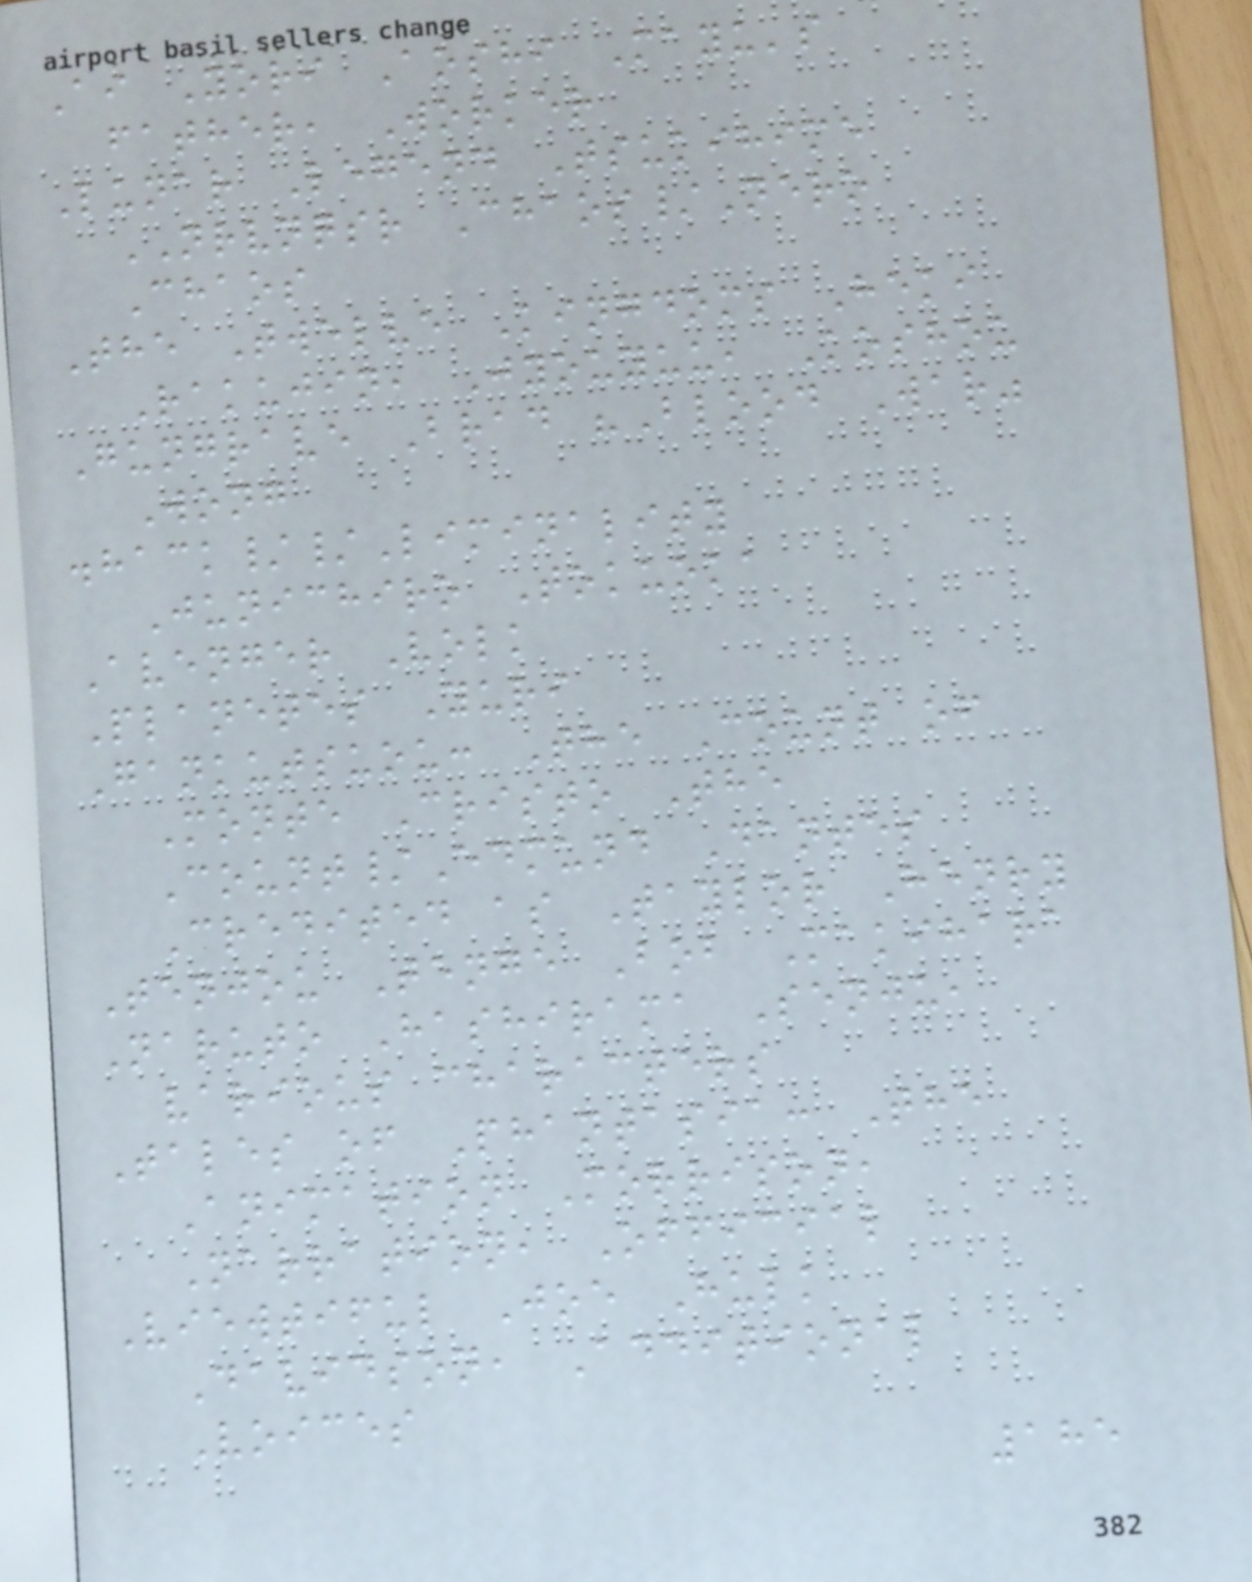Ai Yori Aoshi Mayu's
father, Worker
Lunar Legend Tsukihime
NRVNQSR Chaos/Nero
Chaos
The Twelve Kingdoms Heki
Rakujin, Jyouyuu, Koshou
Gungrave Brad "Blood War"
Wong
.hack//Liminality
Junichiro Tokuoka
Avenger Volk
Planetes Yuri
Gankutsuou: The Count of
Monte Cristo The
Count/Edmund Dantes
Credited as Taylor Henry
Tenjou Tenge Bob Makihara
Naruto Hashirama Senju,
various characters
Tales of Phantasia: The
Animation Morrison,
Narration, Official
Viewtiful Joe Hulk
Davidson, Additional
Voices
185
